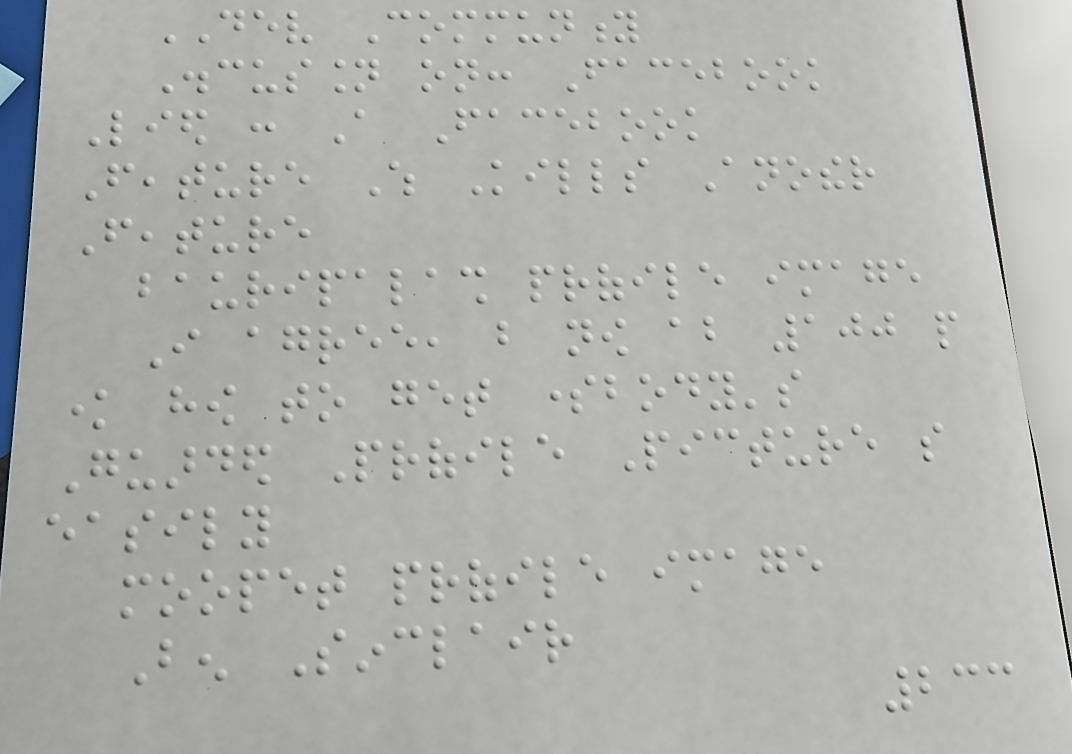DEV Community
Discussion on: Facebook
Lied : A Facebook
Feature Which Kills Another
Feature
bauripalash profile image
I agree, but now about 100 people
know how to get somebody's
Guarded Profile Picture so
easily
moopet profile image
Ben Sinclair
233
